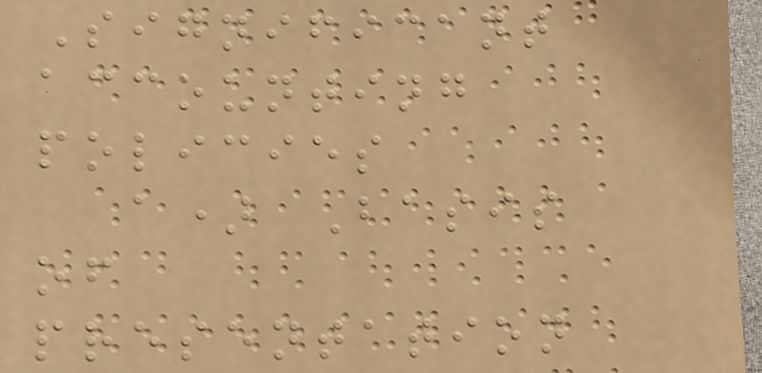Significant
accounting
policies
a) Basis
of
presentation
